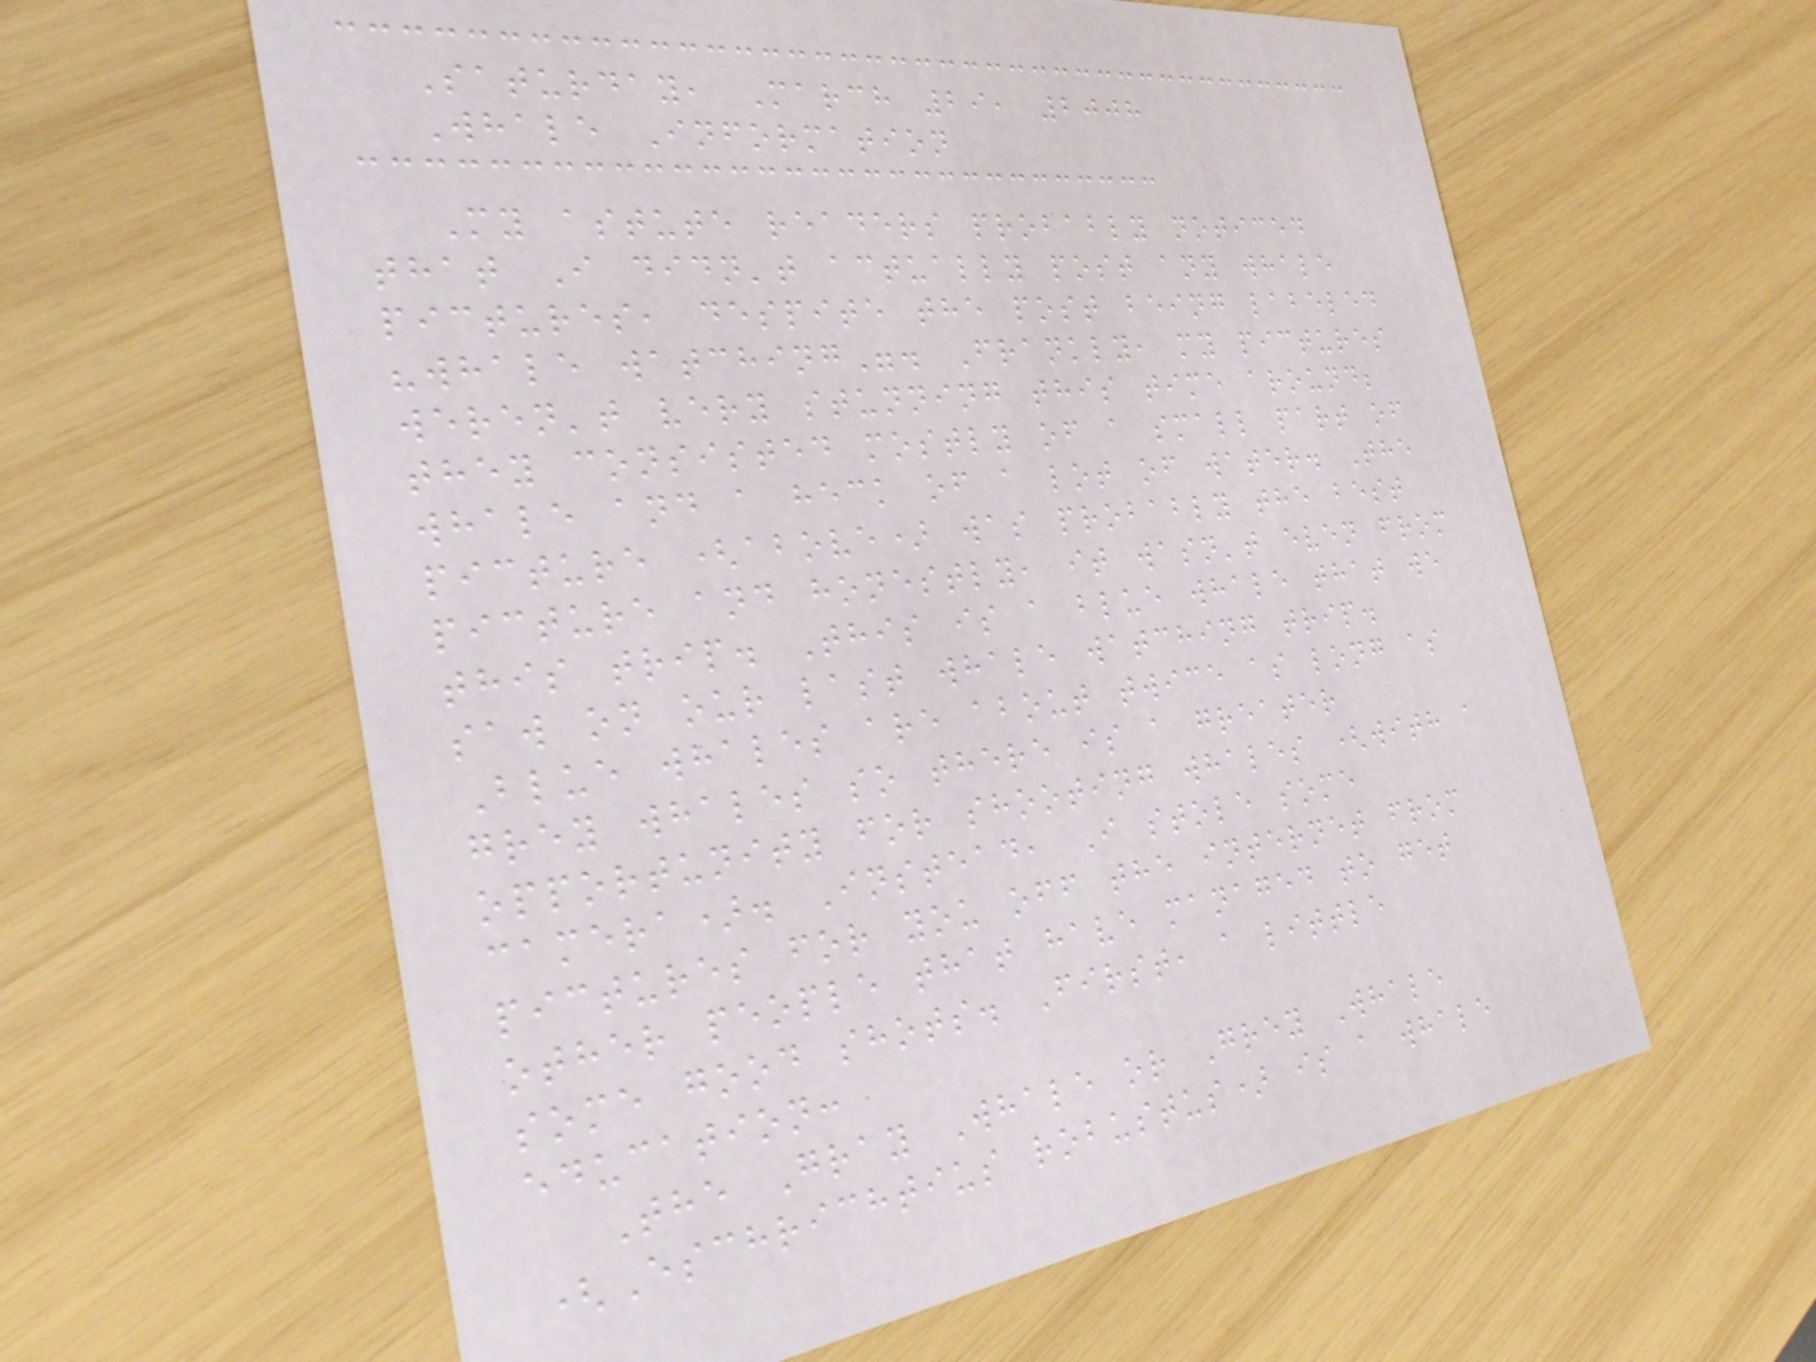Saturday, March 29, 2008
Whale Information
My astute readers probably noticed
that I didn't actually post any whale
pictures, despite the post being labeled
"whale watching". Frankly, my pictures
weren't very stunning this time around;
they consisted mostly of a small part of
whale and a heck of a lot of water. The
picture (above) was probably the best
picture and honestly, it wasn't even from
this trip. This is a blue whale that we
saw on our last whale watching trip.
Blue whales are about twice as long as
grey whales so there is a greater
opportunity for shooting whales (with a
camera). Instead, I stole some
pictures for you off the internet from
other people that have managed to get
some good shots. First, a little
education:
The Gray Whale or Grey Whale
(Eschrichtius robustus) is a whale
